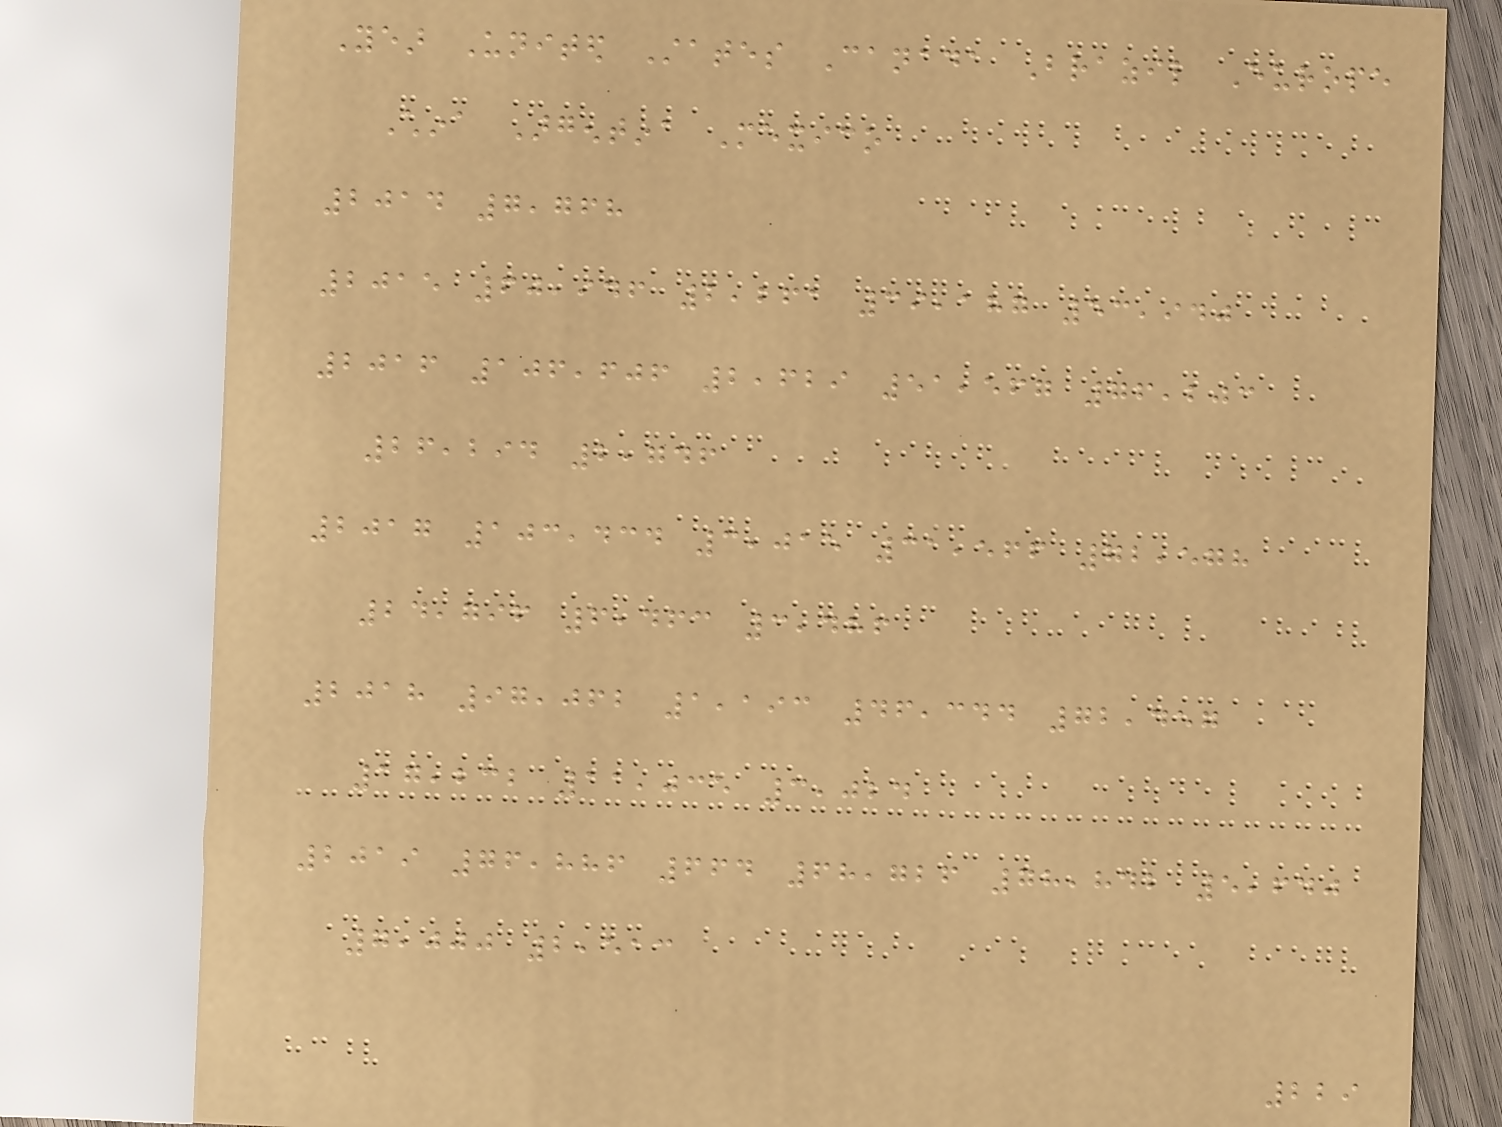Year United States Canada Brazil Europe
China Argentina Mexico
2014 7,768
2015 60,946 2,261 39,187 53,940
2016 106,606 2,629 51,567 76,203
26,294 2,746
2017 103,434 3,015 31,566 72,578
24,796 6,463 3,486
2018 97,062 1,193 46,344 72,457
17,232 11,035 3,024
2019 76,886 664 68,726 78,842 5,640
7,000 2,513
229
